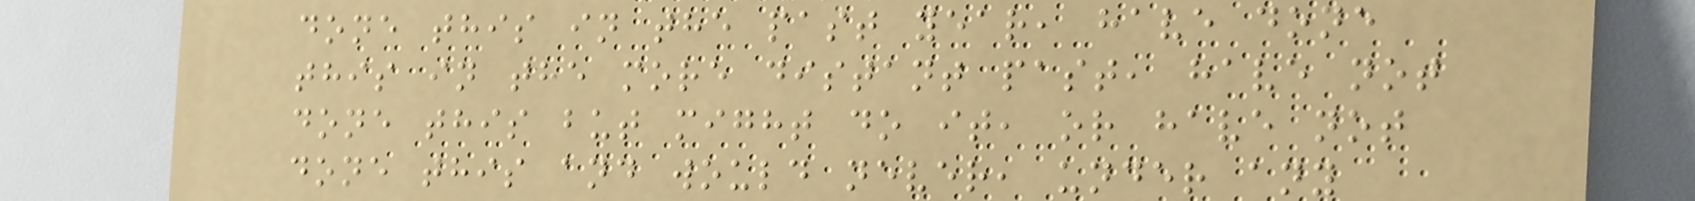done this in the past year, have done
this in the more distant past, have not
done this but might do it, or have not
done this and would never, under any
